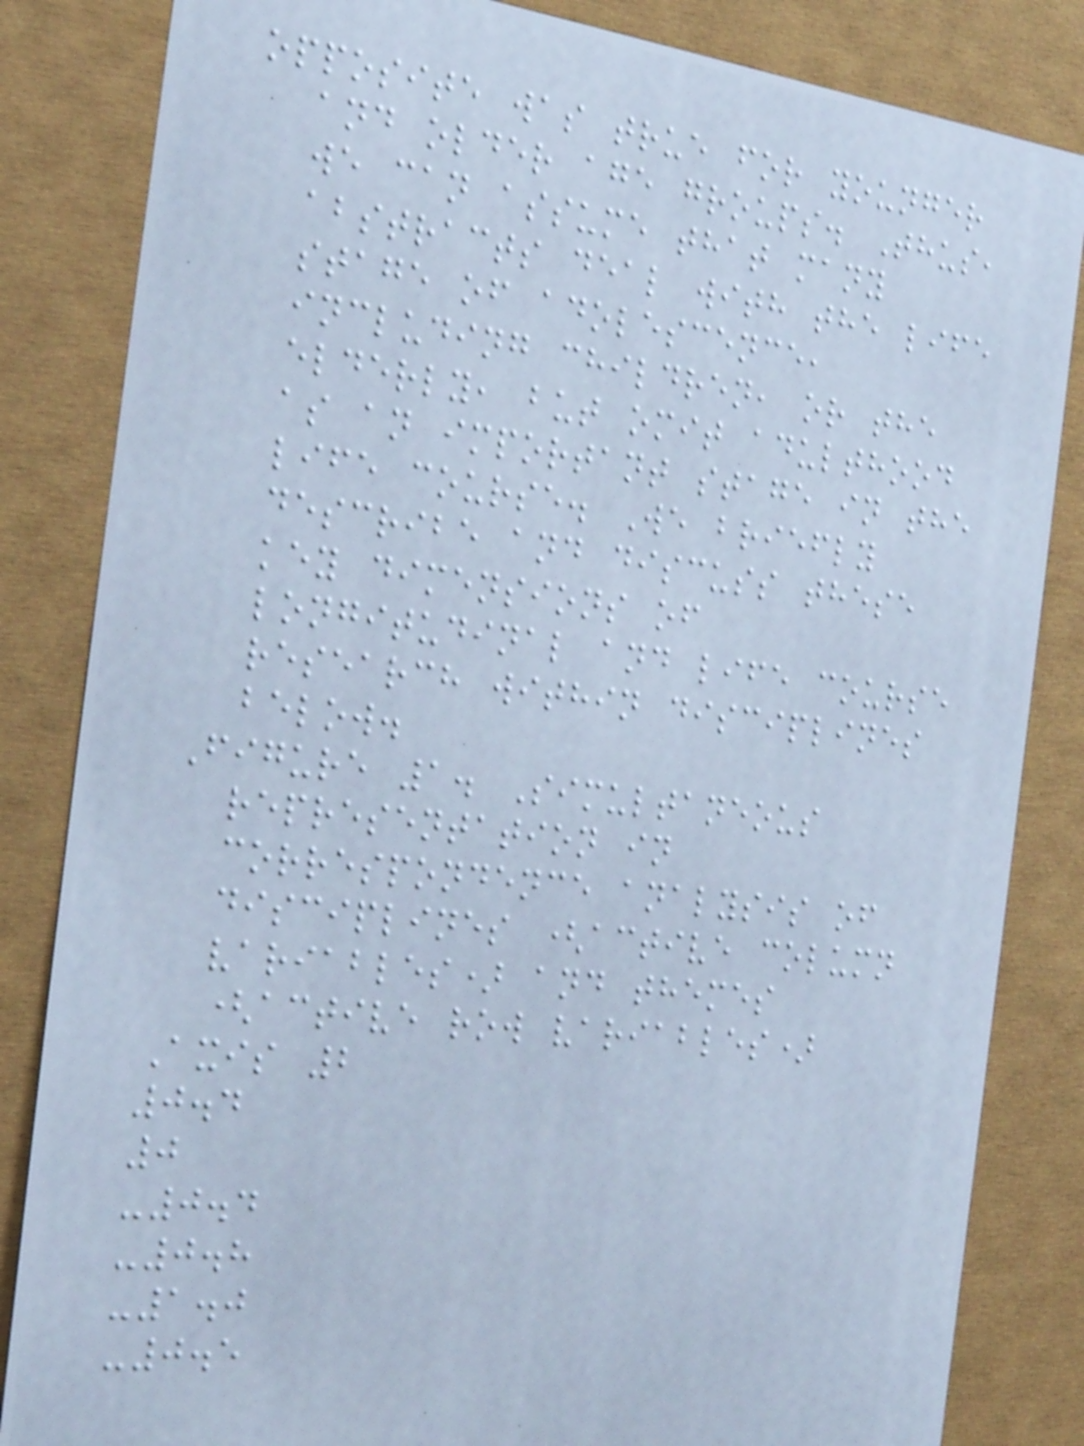opposite was true for younger
and older age groups. Thus,
we can assume that many
abstracts deal with the life
stage of adolescence,
including children, or the
elderly, but omit adulthood
as an important stage in the
life course. We briefly
describe and discuss these
key dimensions of
longitudinal and life course
research within disciplines
below.
Figure 1. Simultaneous
representation in
correspondence analysis of
disciplines (active column
variables) and themes
(active row variables)
Axis 2
0.4
0
-0.4
-0.8
-1.0
-0.5
